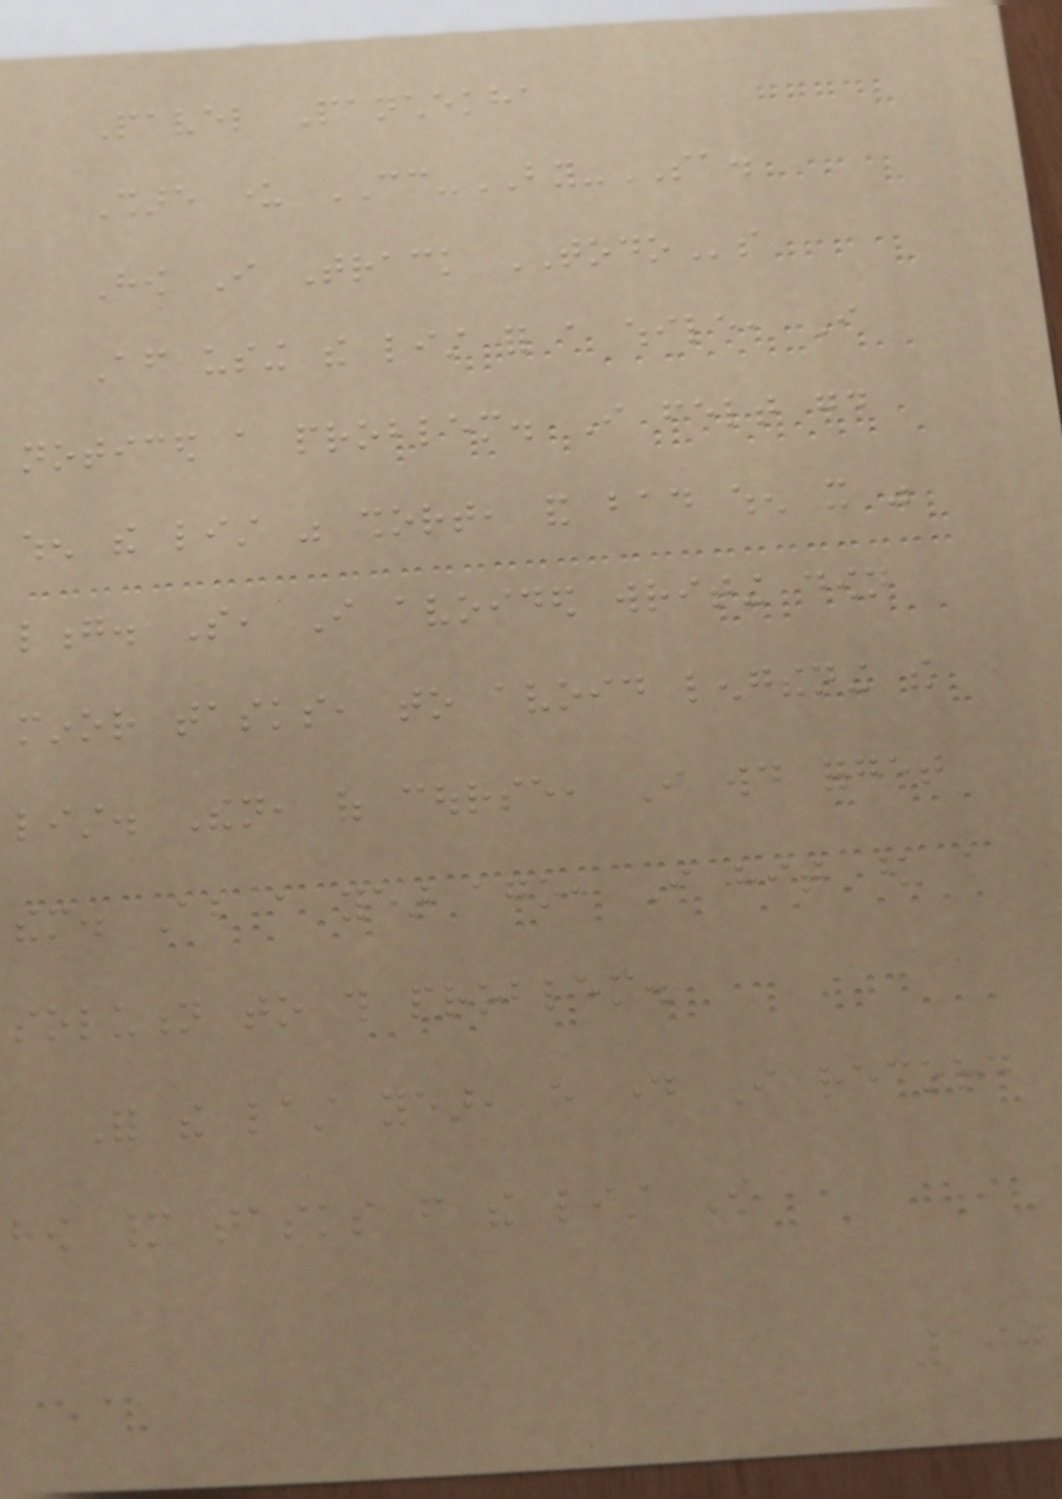Pavel Panchekha
Share under CC-BY-SA.
How I Track TODOs
After using the list for a while, I
noticed a problem. I felt good
when the list was short, and bad when it was
long. So, I avoided writing down
minor tasks, to avoid lengthening the
list. Then, of course, I would forget
them. About a year ago, I hit upon a
solution to this problem.
For the last year, every day I record
how many tasks from the list I
190
